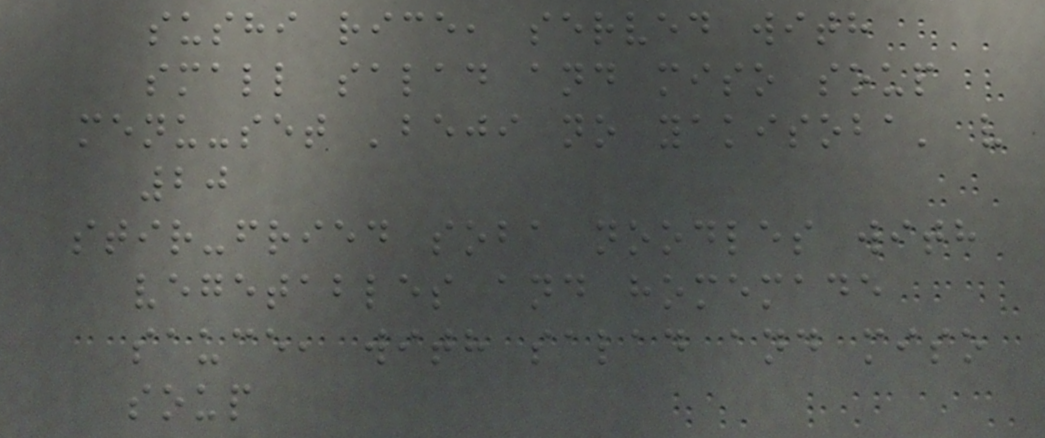sushi rice, served with
small salad and miso soup
menu-set 'beji no yakisoba' v
20
stir-fried soba noodles with
vegetables and homemade
sauce, with salad and miso
soup
